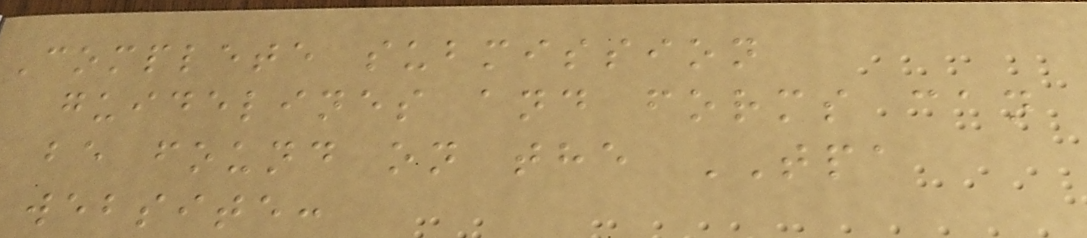Complete submission
guidelines and forms can
be found on the TPA
website:
